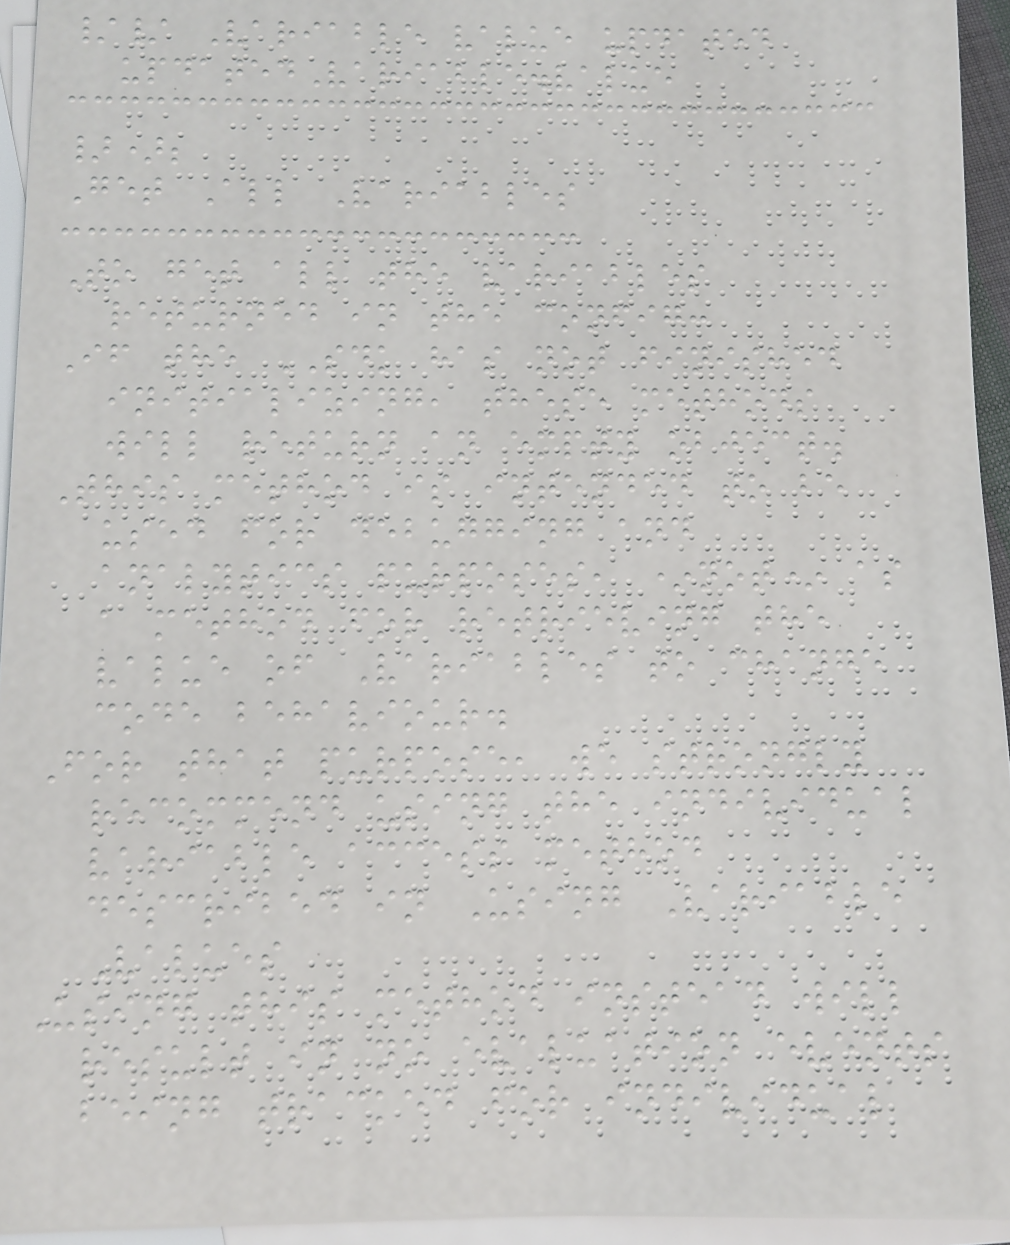// Variable value updated
updatedVariable.value
});
Get All Variables
To get all the variables
returned in the config:
If the SDK has not finished
initializing, these methods
will return an empty object.
This method is intended to be
used for debugging and
analytics purposes, *not* as
a method for retrieving the
value of Variables to change
code behaviour.
For that purpose, we strongly
recommend using the individual
variable access method
described in Using Variable
Values
Using this method instead will
result in no evaluation events
being tracked for individual
